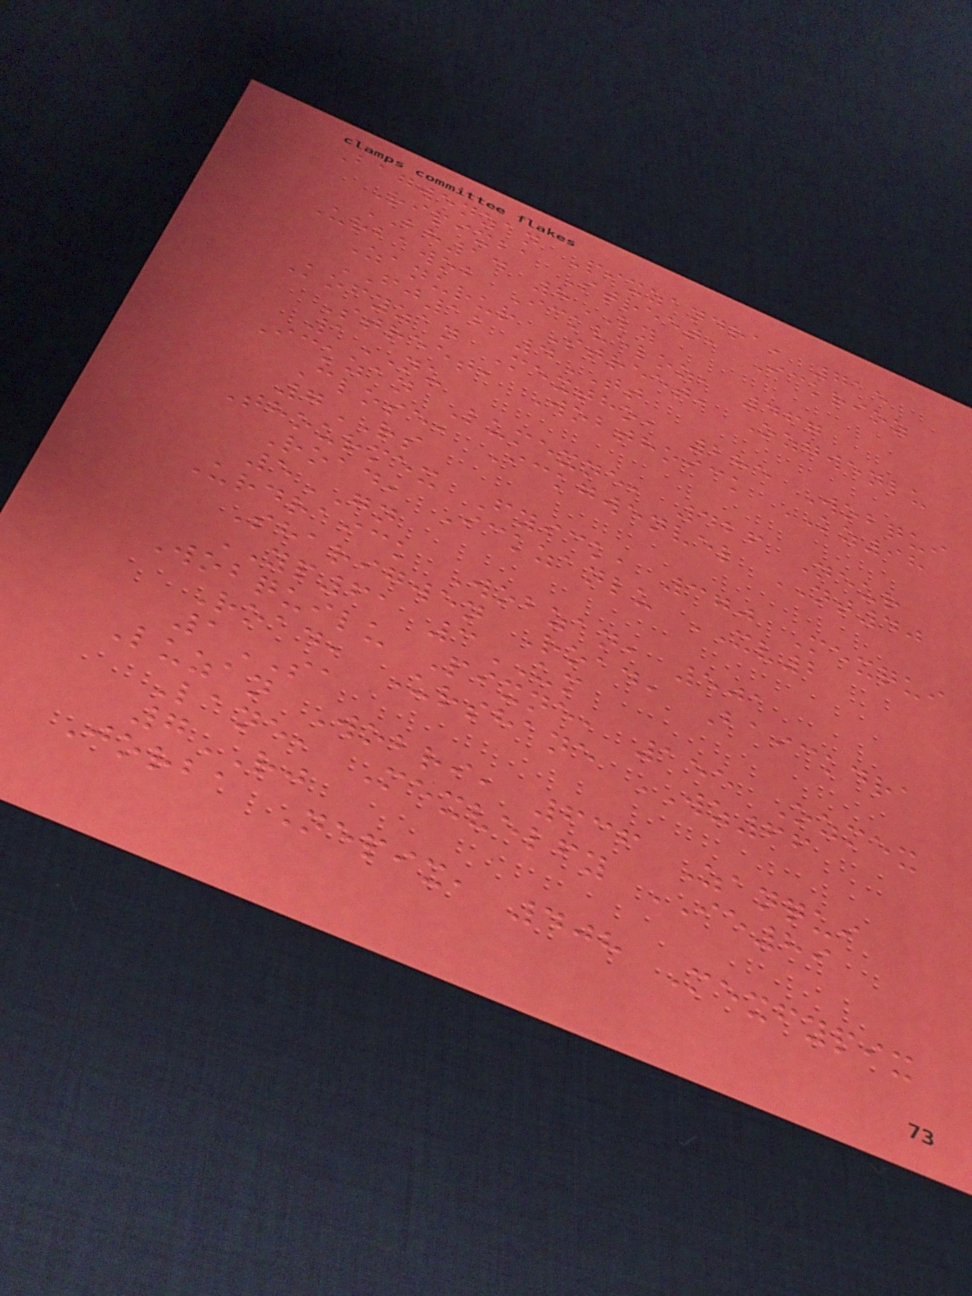Bagwenzan Pixzandra, 715
Ripixba Street, Ickrioz
BH14 8LY
Urbawob Ickveloz, 467
Zanurur Street, Ozgwenlu
FJ12 4TT
Kofyzan Mextho, 285 Wobqui
Street, Wobthoick KZ98
1NU
Ickzan Lumexne, 426 Neur
Close, Ickgwenvel NT40
7RS
Thourmex Fyick, 370 Mexqui
Road, Ickzanlu XV2
5GN
Urdraick Wobzan, 501
Sharigwen Road, Baickdra
YP61 3UM
Wobquilu Pixne, 155 Ozmex
Road, Urshane WZ66
1SA
Luzan Wobri, 636 Zanqui
Lane, Mexvelfy IE89
7RJ
Jorba Nepix, 408 Mexfypix
